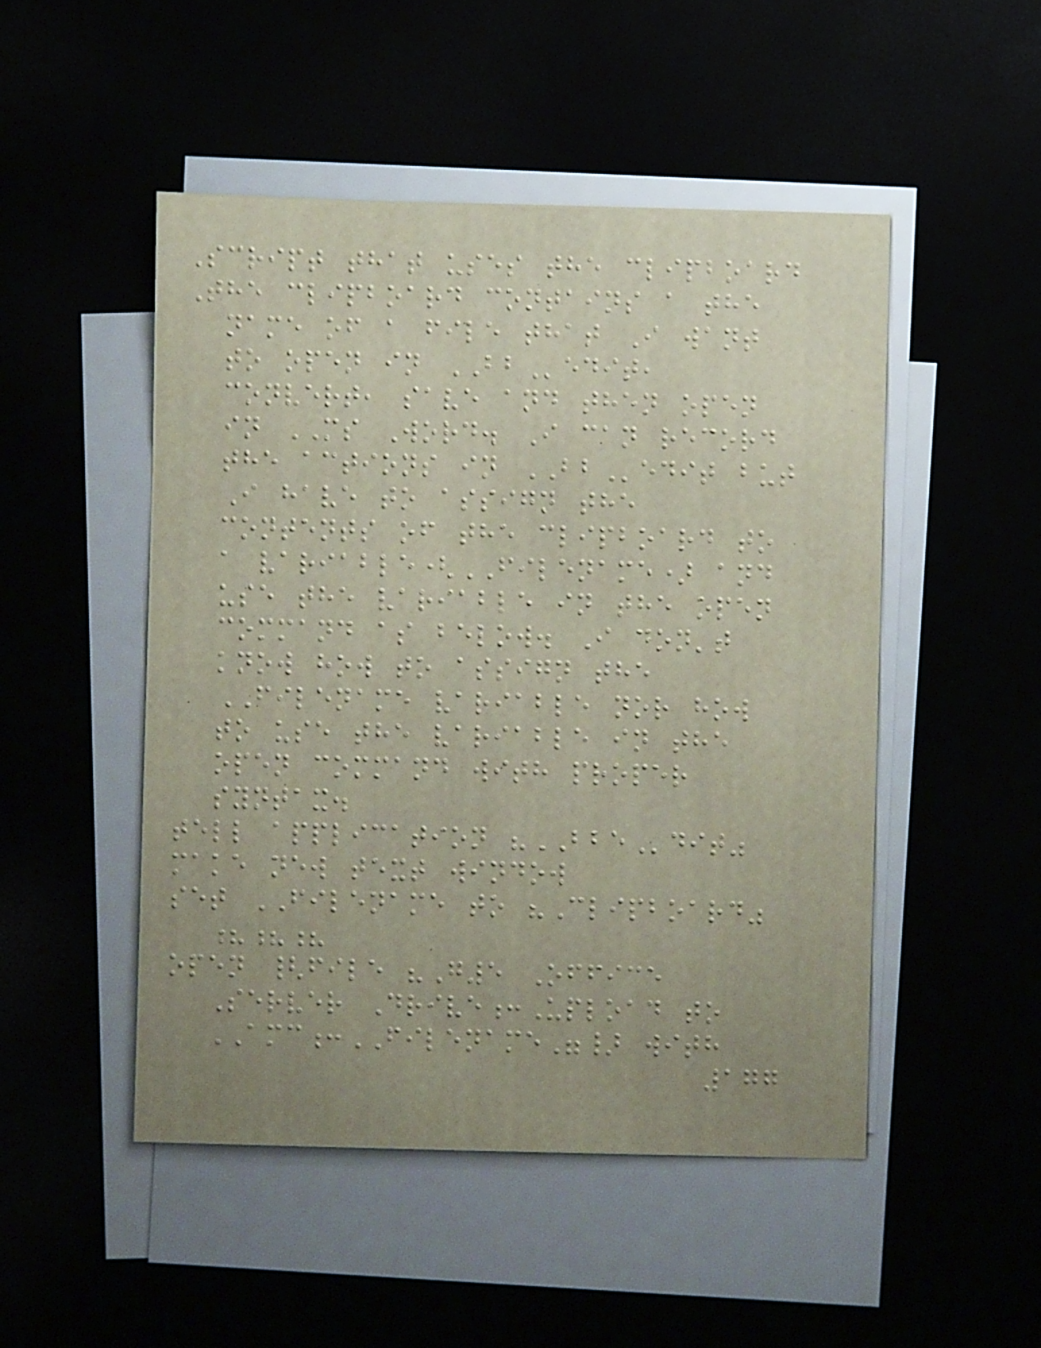Script that uses the clipboard
The clipboard contains a the
name of a file that I want
to open in BBedit,
convert, save and then open
in MS Word. I can record
the actions in BBedit but
I have to assign the
contents of the clipboard to
a variable(FILENAME) and
use the variable in the open
command as below. I don't
know how to assign the
FILENAME variable nor how
to use the variable in the
open command with proper
syntax.
tell application "BBEdit"
make new text window
set FILENAME to "Clipboard"
???
open {file "G5 Office
Server Drive:Upload to
AMC:FILENAME"} with
177
